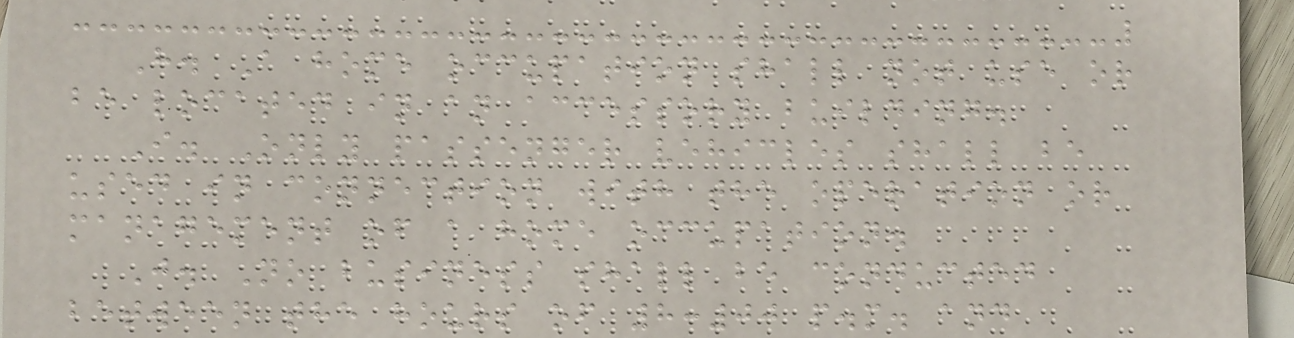H. A home occupation shall not use or
be located in an accessory building.
I. Only passenger vehicles shall be
used in connection with the operation or
management of a home occupation.
J. No business shall be conducted
between the hours of 8:00 p.m. and
